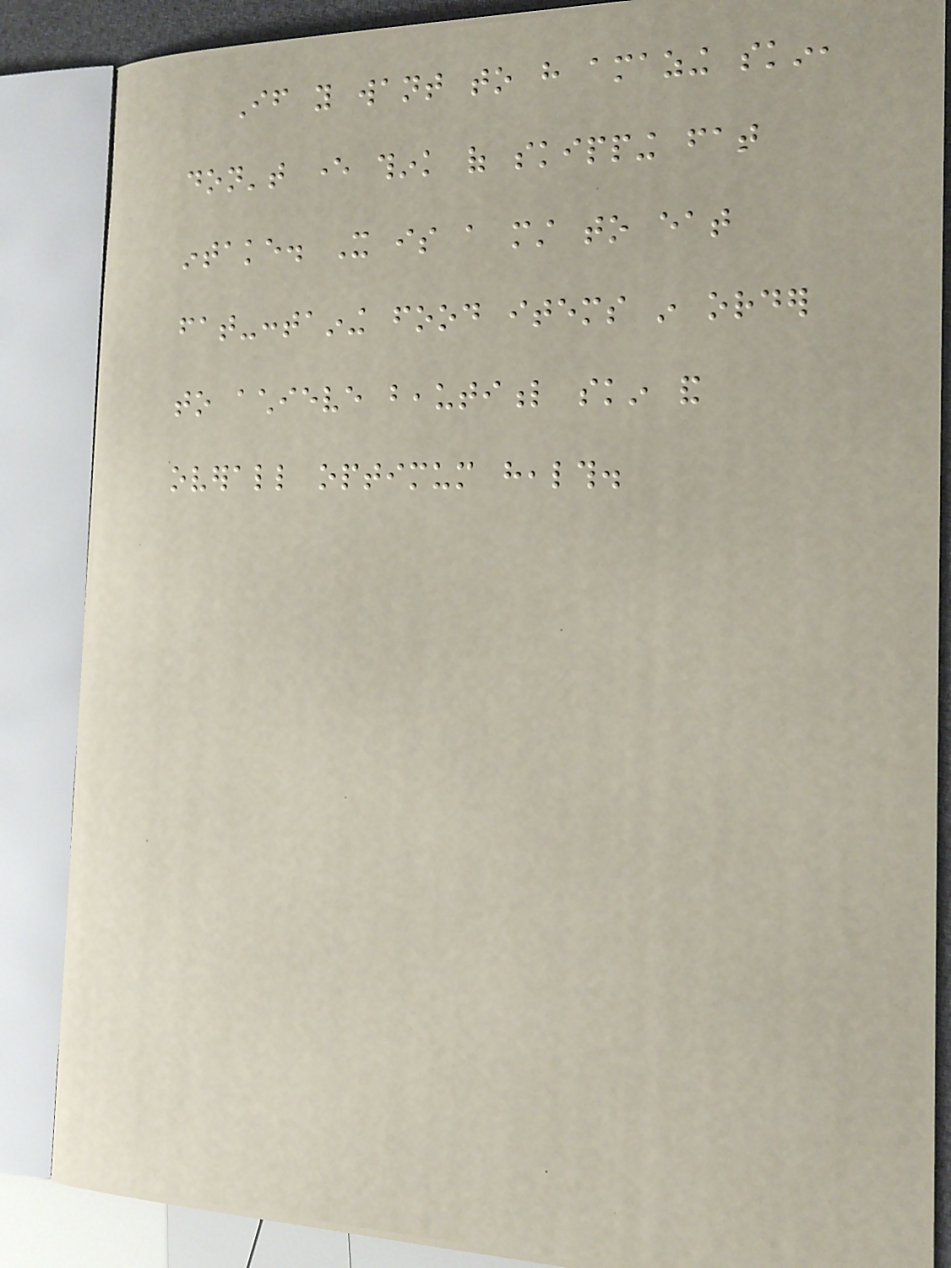If you want to have amazing skin,
don't ever think of skipping fat
intake. It is a must to eat
fat-containing food items in order
to achieve beautiful skin and
overall optimum health.
